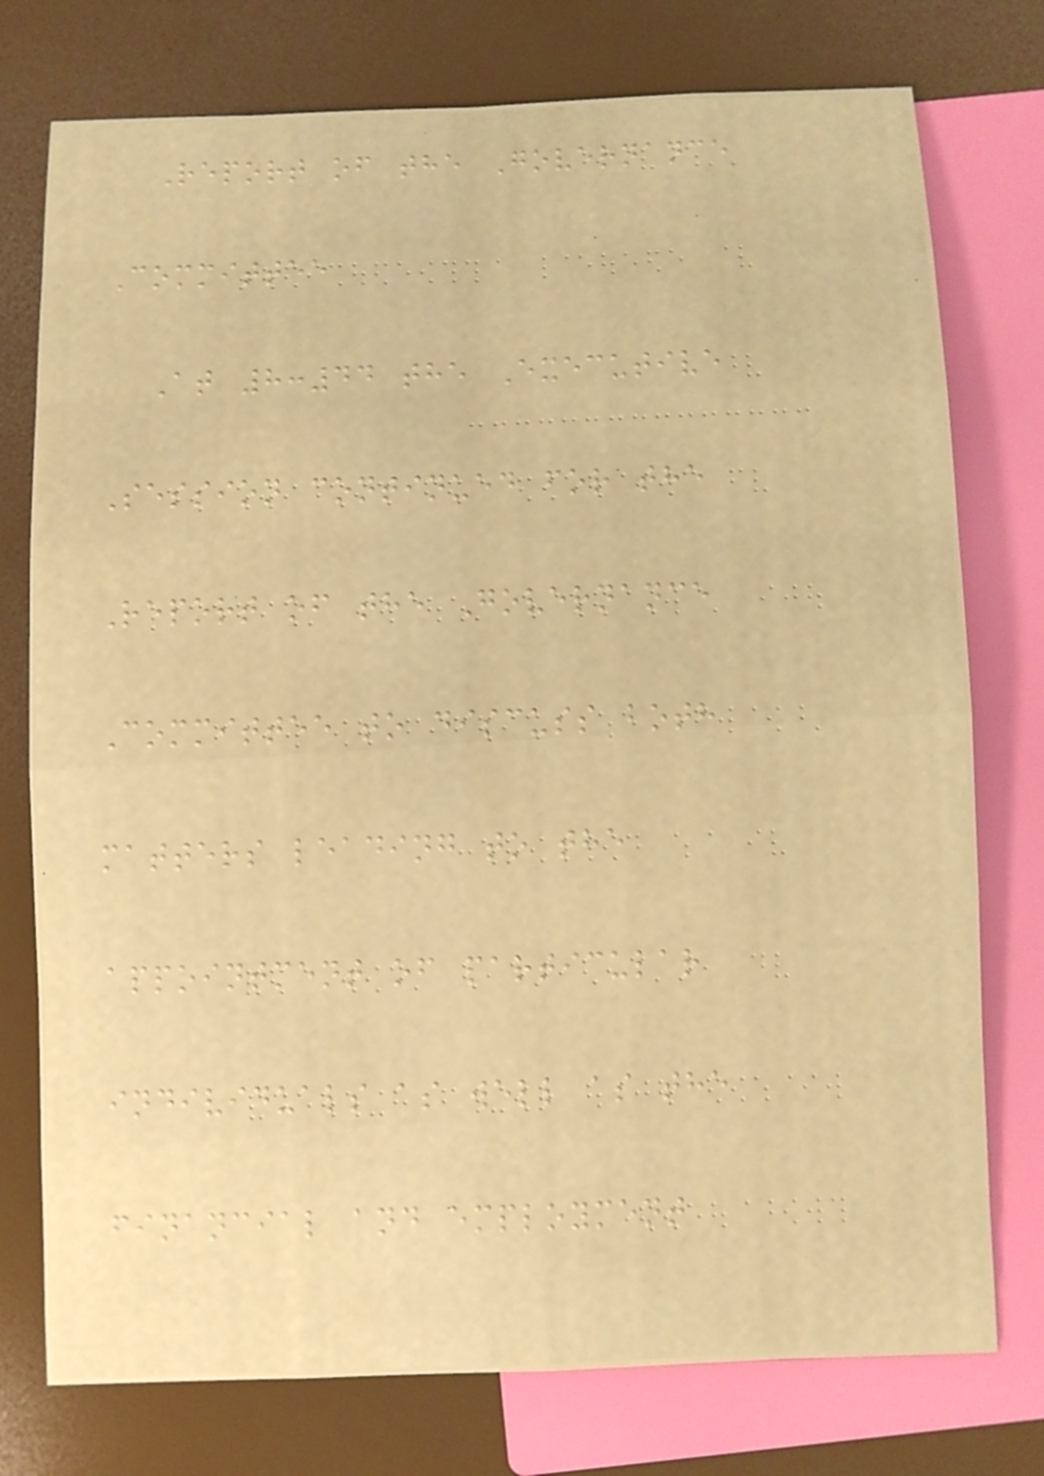Report of the Governance
Committee
At 8:44 the Executive
Session continued for the
Report of the Governance
Committee to discuss both
matters leading to the
appointment of particular
individuals as well as the
financial and employment
